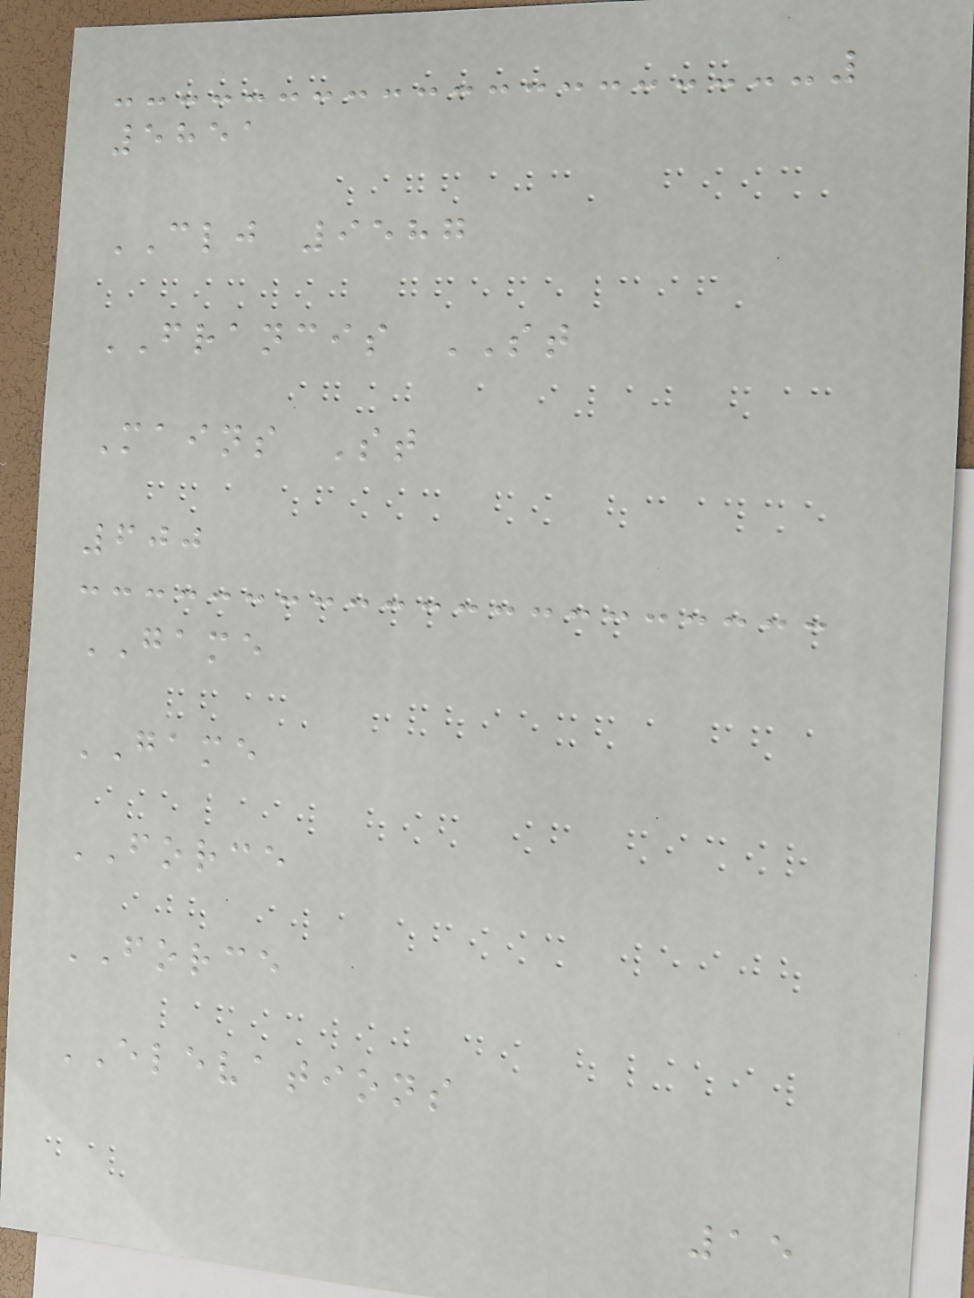5851
CLJ 9587
FRANCIS ST
Mains St
600
GAME
GAME
FORCE
FORCE
ELEVATIONS
15
